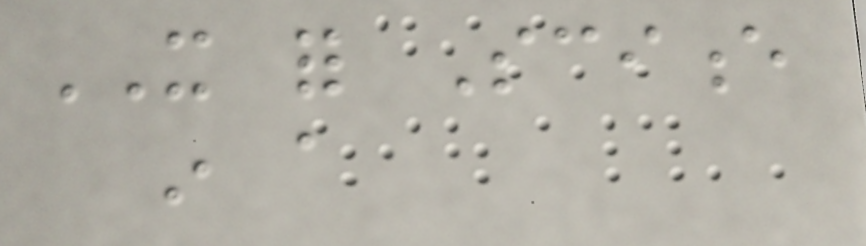IT for Science
in a
